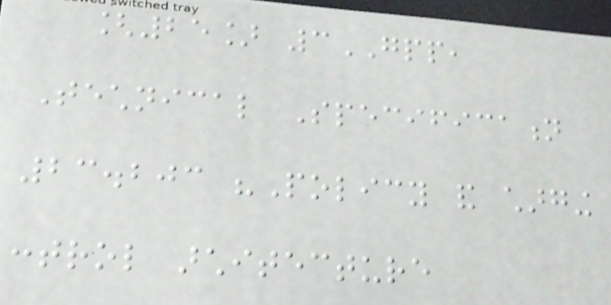[25] 3GPP,
Technical Specification
23.203 "Policy and charging
control architecture
